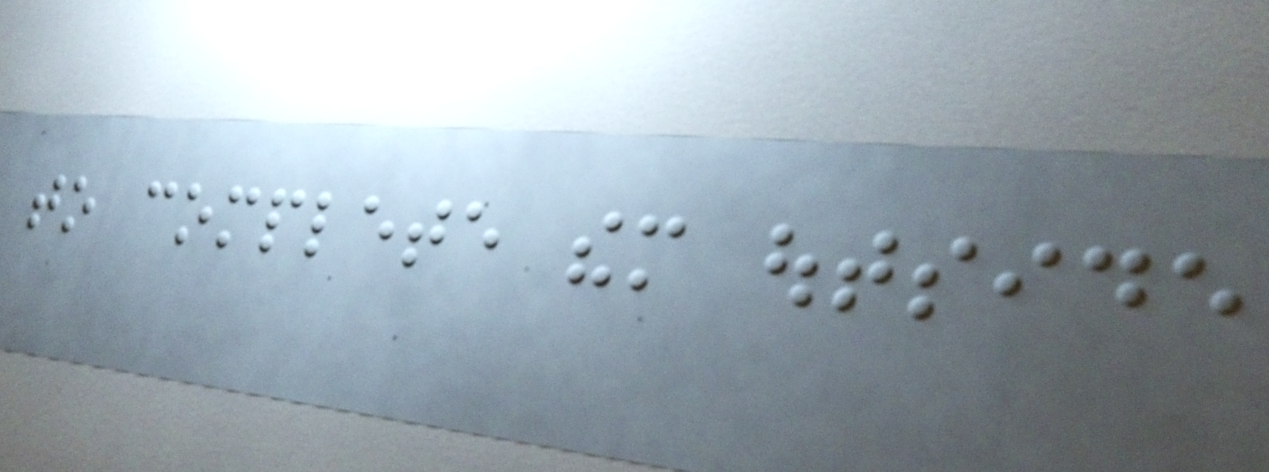to complete them outside
